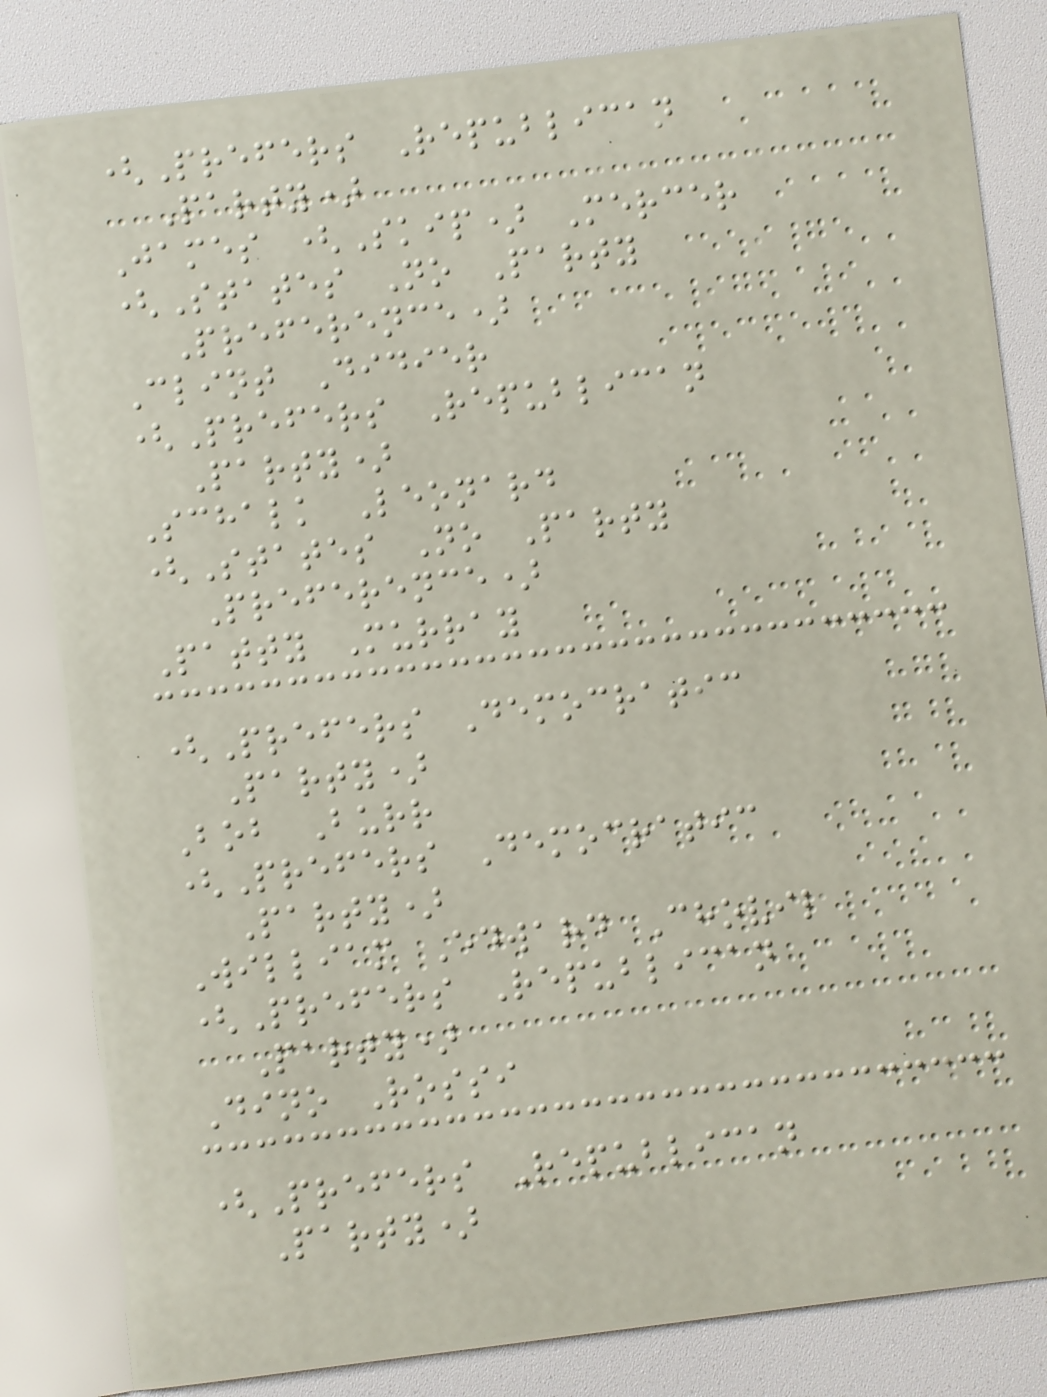(Prefers Republican
Party)
James (Skip) Mercer
(States No Party
Preference)
Clint Didier
(Prefers Republican
Party)
Schalk Leonard
(States No Party
Preference)
Patty Murray
(Prefers Democratic
Party)
Bob Burr
(Prefers Democratic
Party)
William Edward Chovil
(Prefers Republican
Party)
Dino Rossi
(Prefers Republican
Party)
